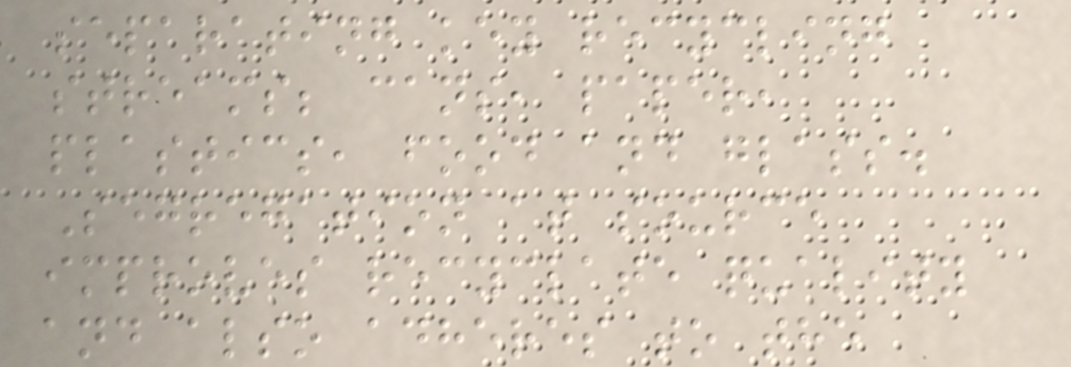separating key recycling
streams; cans, paper,
plastics, food and glass.
Segregation at source
improves recyclate quality
and also adheres to the
